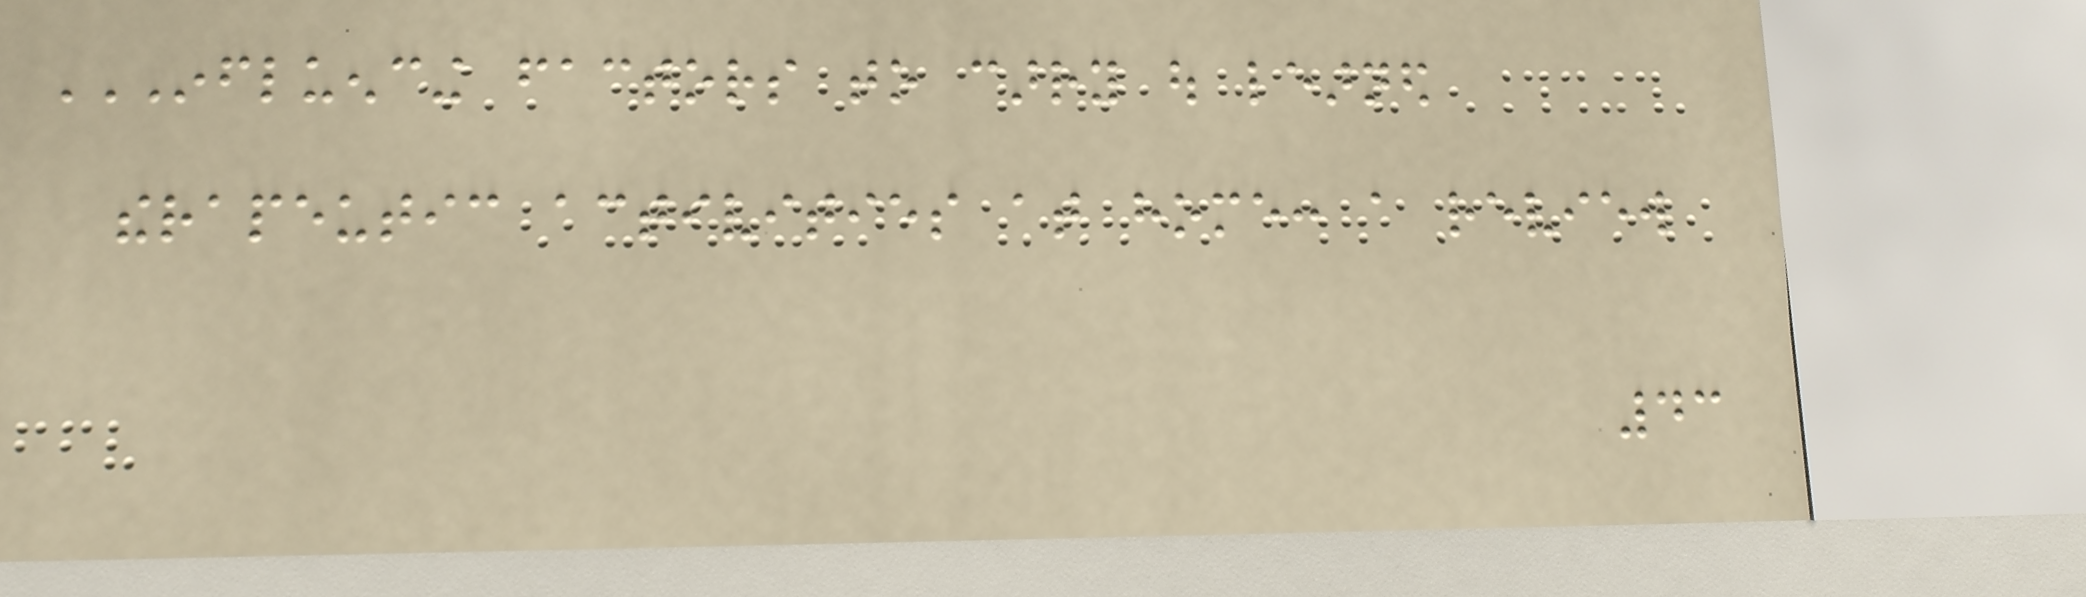INFLUENCING FACTORS TO CARRY OUT LEARNED
THERAPEUTIC ACTIVITIES AT HOME: A REVIEW
43
